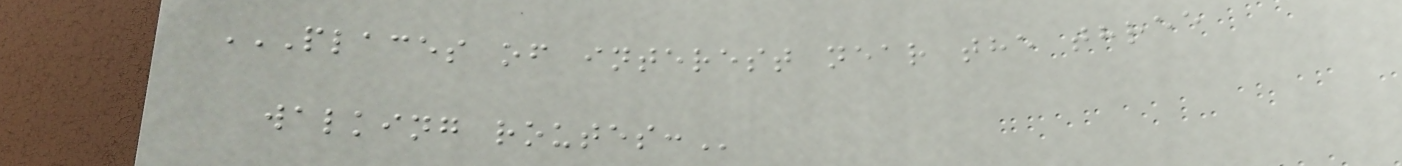PLACES OF INTEREST NEAR THE THREE
WALKING ROUTES:
